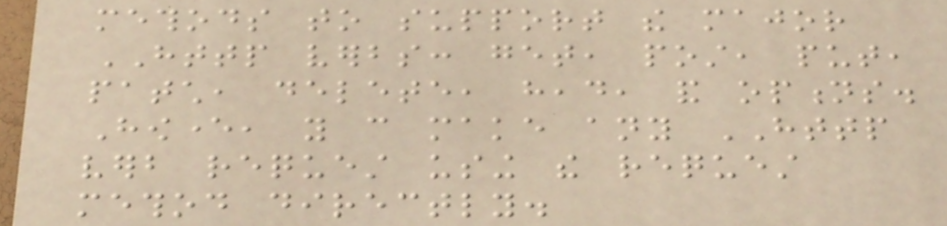methods to support the major
HTTP verbs: get, post, put,
patch, delete, head, and options.
However, you can make any HTTP
verb request using the request
method directly.
